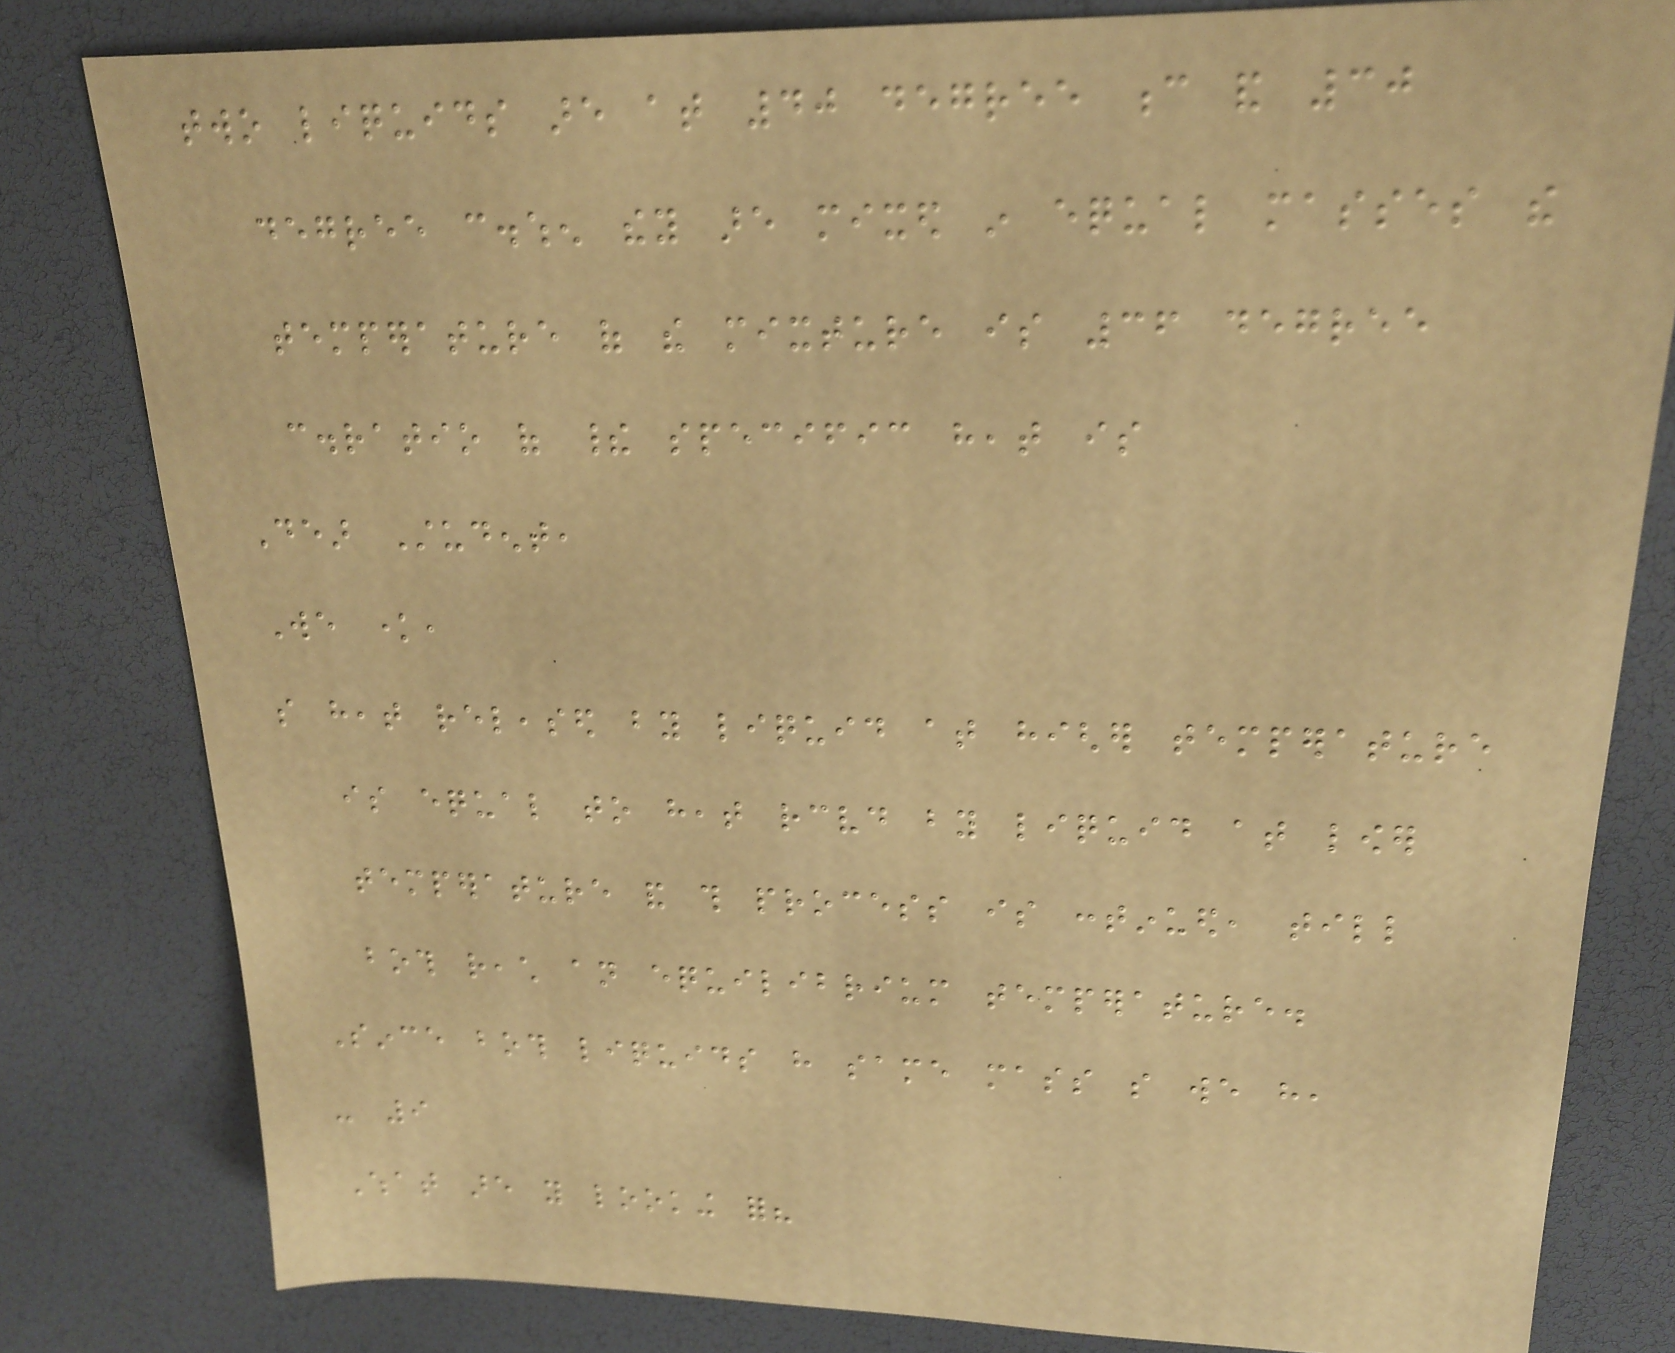two liquids are at 40 degree c and 30
degree c.when they are mixed in equal masses the
temperature of the mixture is 36 degree
c.ratio of their specific heat is
Dear Student,
We know,
so heat released by liquid at higher temperature
is equal to heat received by liquid at lower
temperature and this process is continued, till
both reach an equilibrium temperature.
Since both liquids have same mass so we have,
- 9
What are you looking for?
